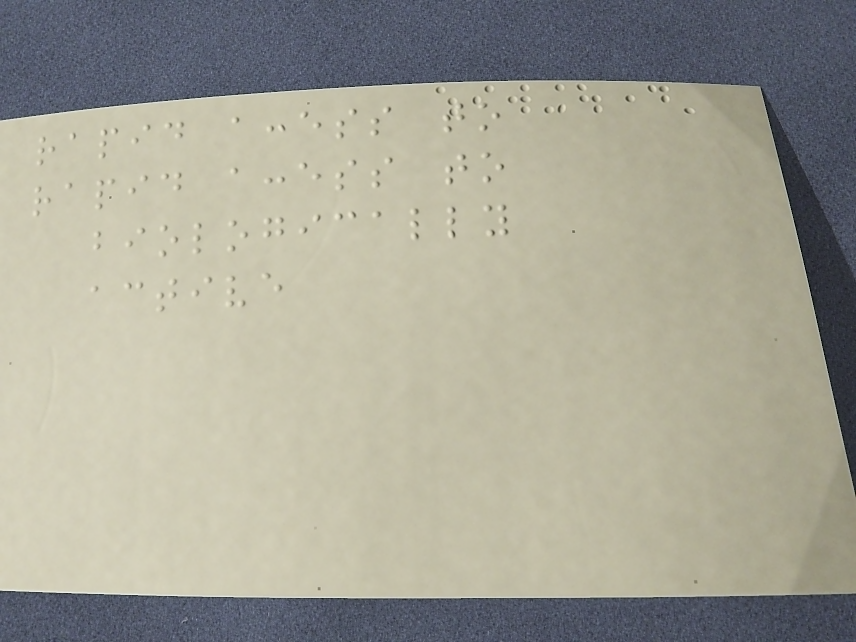rapid access to
rapid access to
biologically
active
